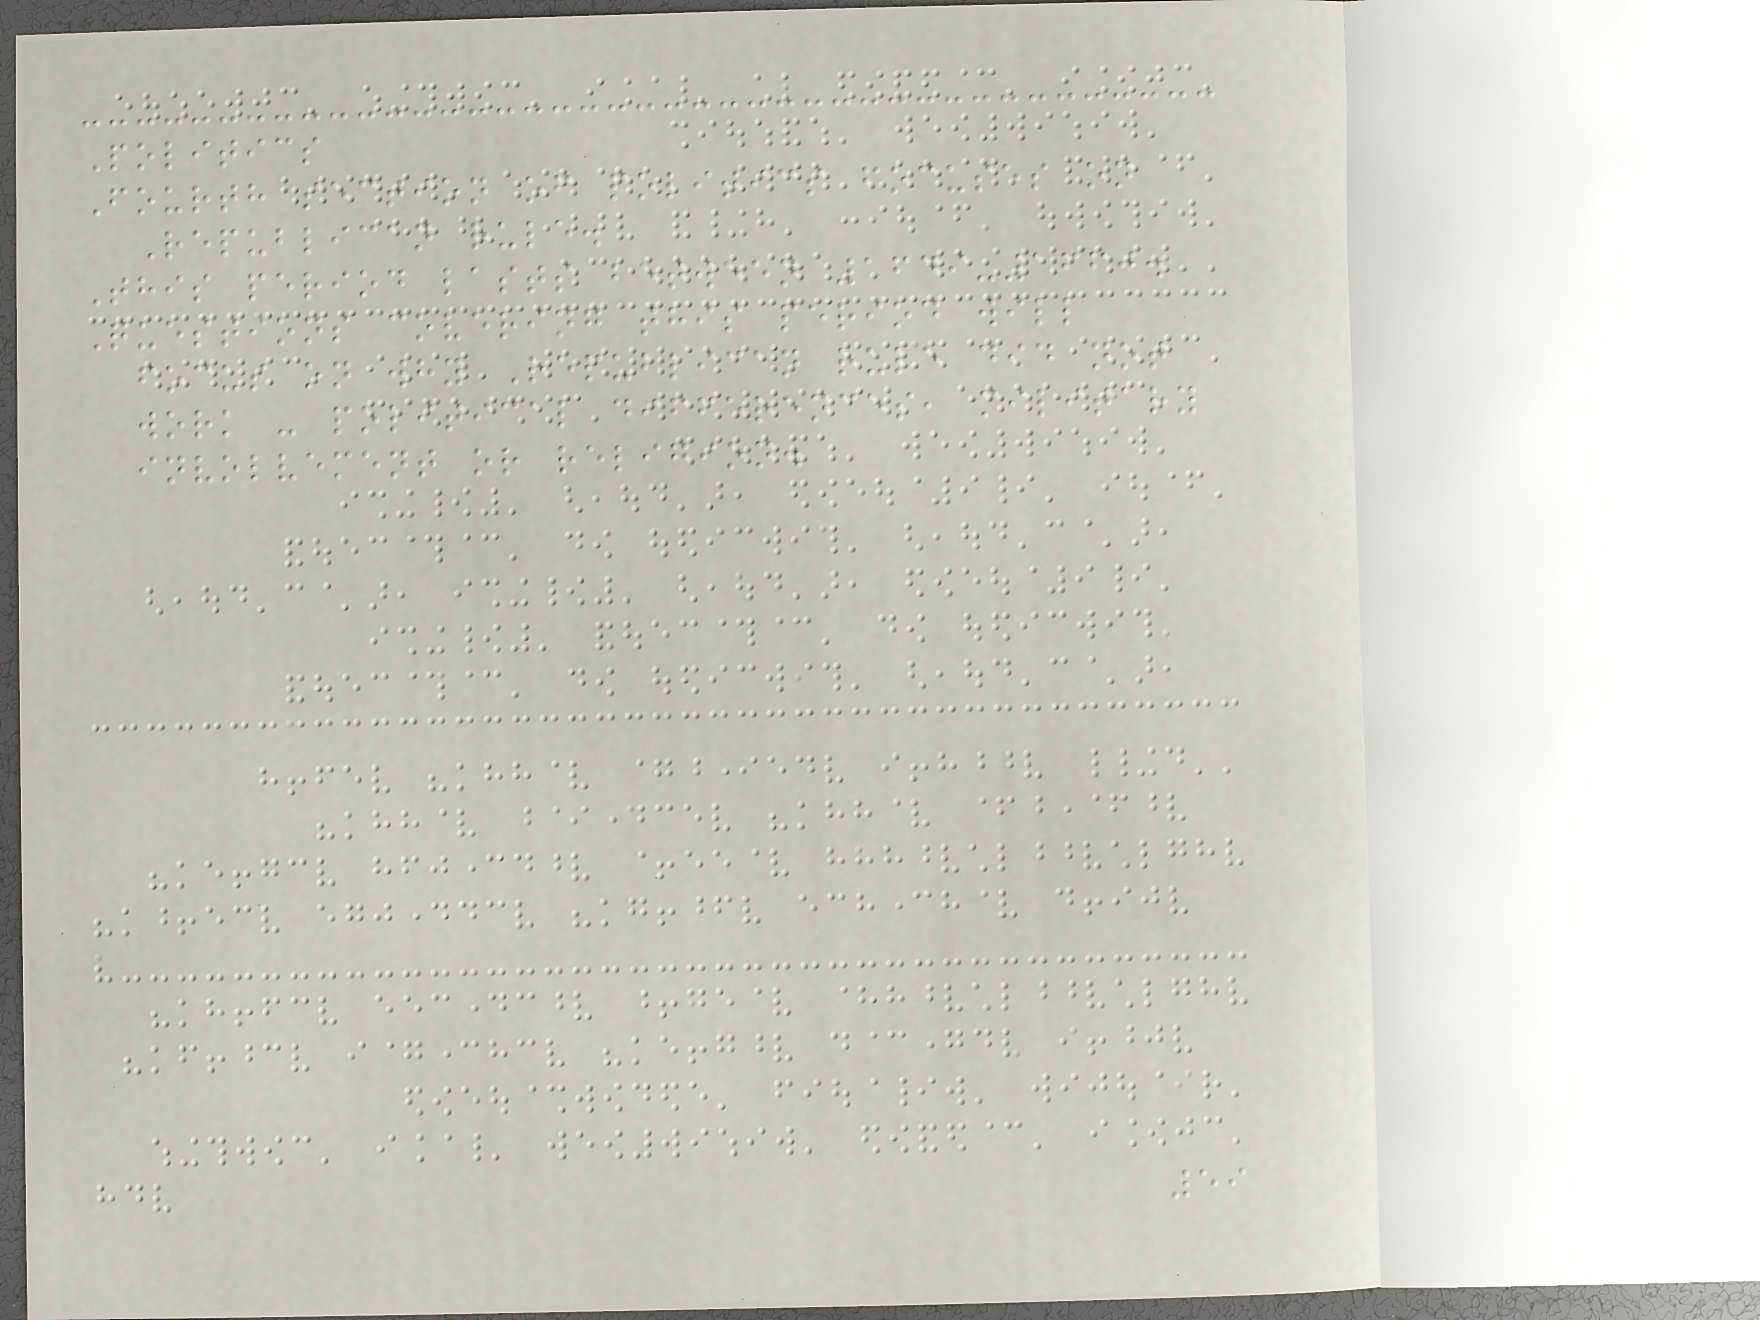Politics
Fourth section of politics focuses on
Republican rule.
This period lasts between 1649-1660.
Questions covering this period will
focus on why Republican rule did not
work - political differences, military
involvement or religion.
59
